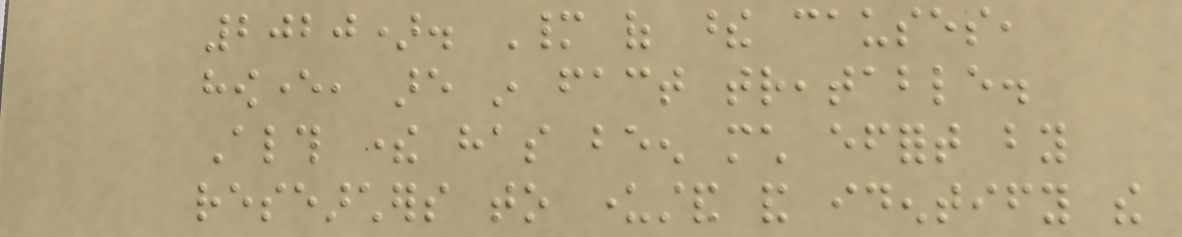2020). Many of these causes,
however, are in fact treatable.
Although there has been much effort by
researchers to understand and identify the
